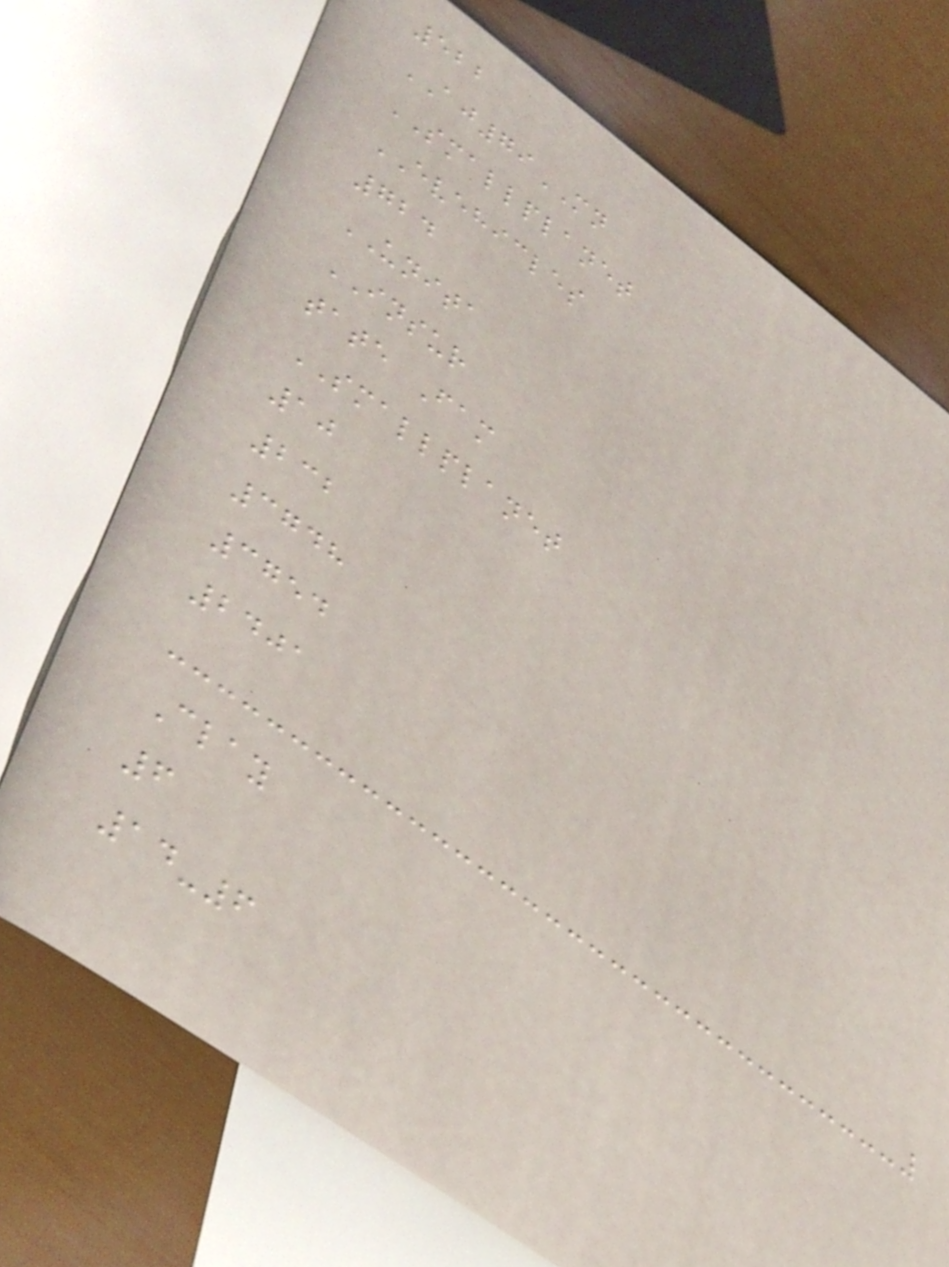522
AJ79MN
SMALLPLANET
EVEHICLES
724
UNITA
INSUR
tate Fam
SMALLPLANET
10
232
3748
3754
2401
Clay
6
14-6
